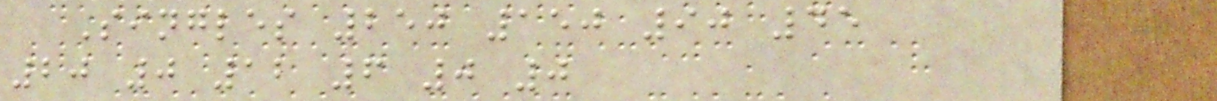Singles 250 150 90 45
20 0 12 6 0 0
